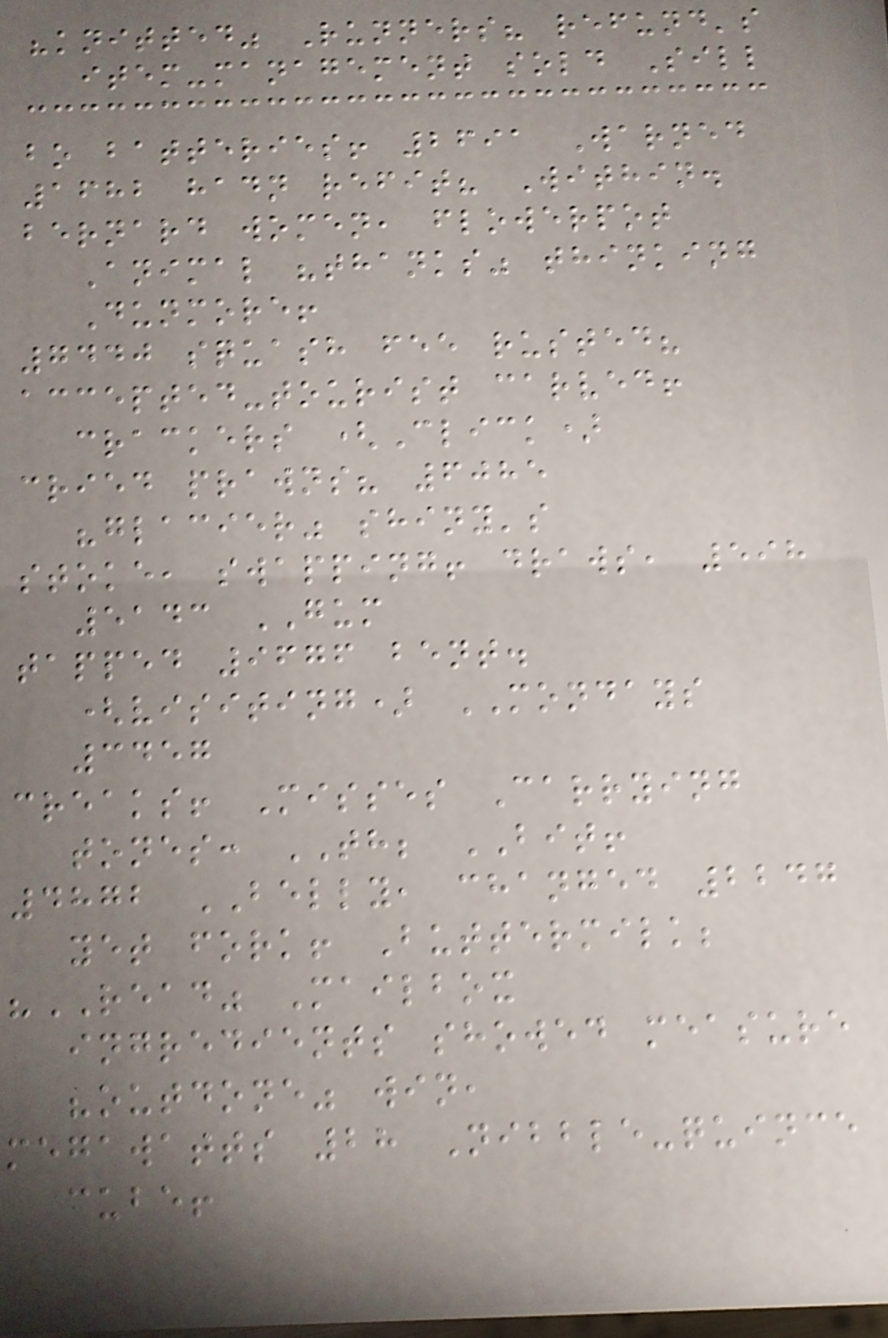"knitted" Runners? refund's
item-management sold Sill
bo batteries! 2691 Warned
1682 hadn refit? Within.
bernard women, flowerpot
Animal "thanks" thinking
Dunmore!
7440 squash fee rusted?
accepted-tourist carved!
crackers (Click)
cried prawns? 6085
"glacier" shiny's
stoke, swapping! draws, 598
5143 GUM
tapped 9676 bent.
(visiting) MONDAYS
3457
creaks! Misses Carrying
tones: TH; BIT!
4872 BELLY, changed 2247
yet fork! Buttermilk;
"READ" Mailbox
ingredients showed measure
"outdone" win,
megawatts 28 Nibble-quince
cube!
